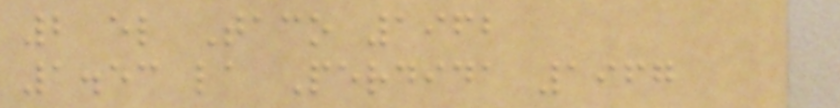2 el Taco 1962
1.53 la Perdida 1967
